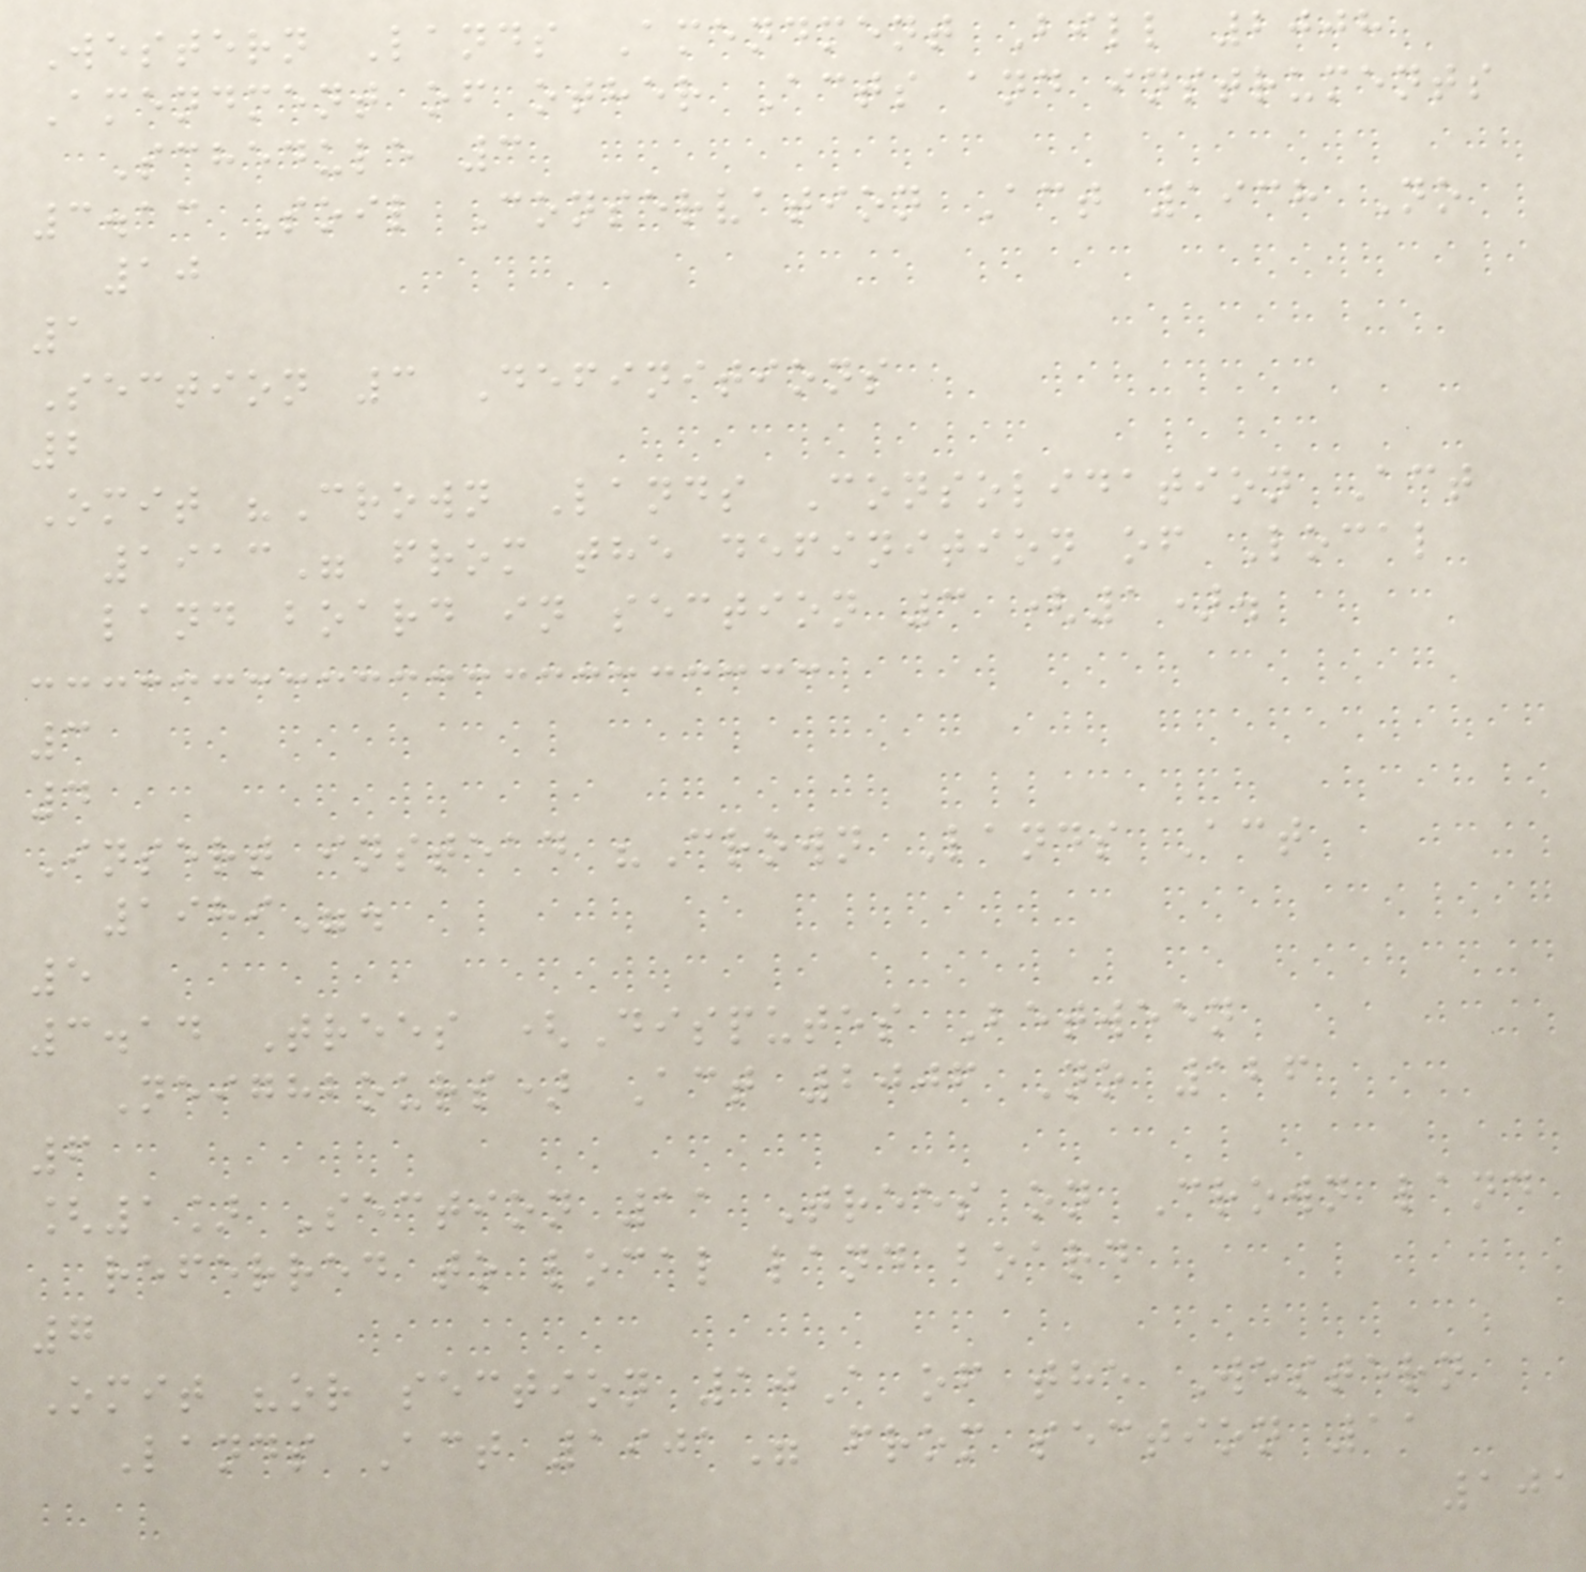Western Lands Amendment Bill 2008
Amendment of other Acts and instruments
Schedule 3
3.13 Soil Conservation Act 1938 No
10
1
Section 3 Definitions
2
Omit "Crown Lands Consolidation Act
1913" from the definition of Local
land board in section 3 (1).
3
4
Insert instead "Crown Lands Act
1989".
5
3.14 Trees (Disputes Between
Neighbours) Act 2006 No 126
6
[1] Section 11 Trees on Crown land
referred to local land board
7
Omit "or section 10A of the Western
Lands Act 1901" from section 11
101
